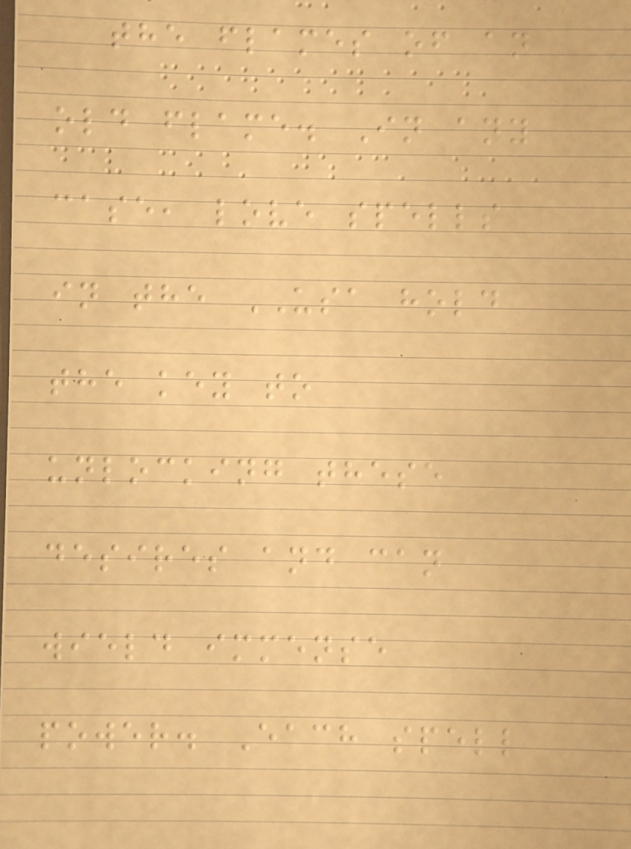the flames of an
old flame. In any
case, love spells
in the USA hold
the key to
unlocking these
desires and can
wield immense
power. Each spell
